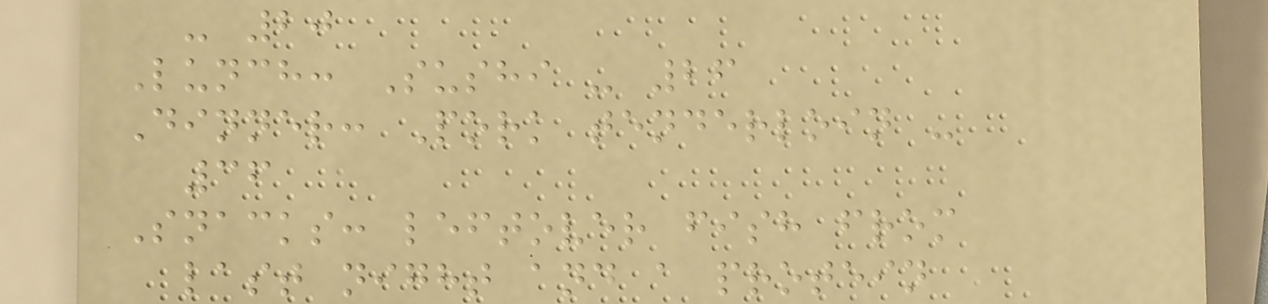- 20
Lunch: Sushi - 26
Dinner: Pork tenderloin -
36
Snacks: leftover fish from
last night and a protein
